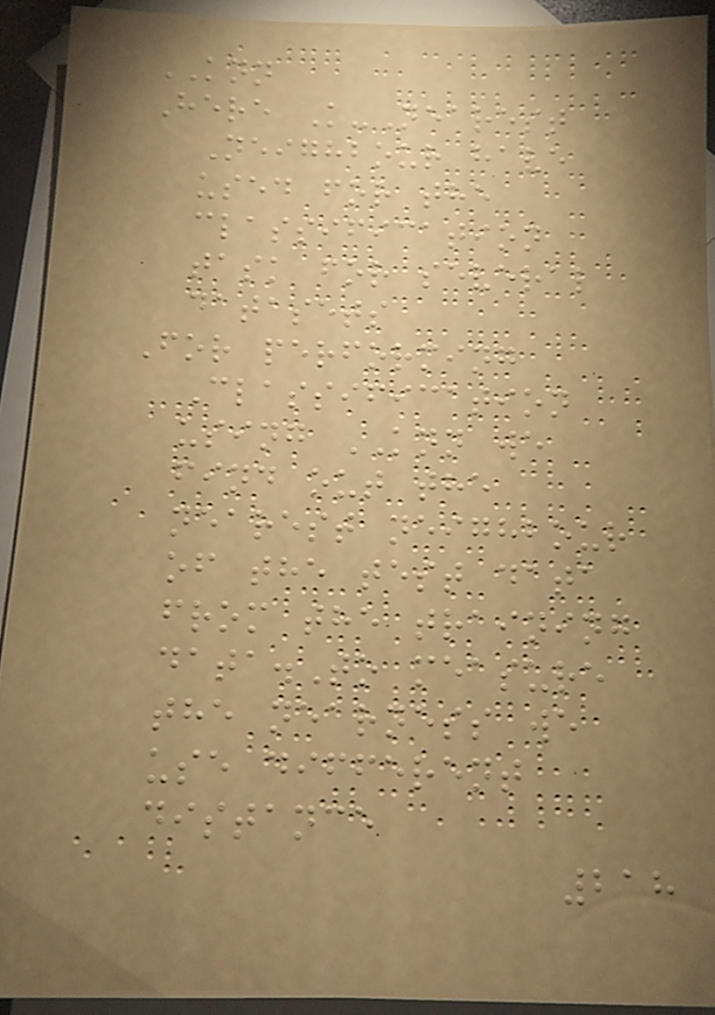KNN
Here K-Nearest
Neighbour have
used for the
classification
task for several
datasets
For performing
Classification
using KNN we
find out the
nearest neighbour
of the test data
from the training
data.To measure
the nearness we
use different
distance
218
